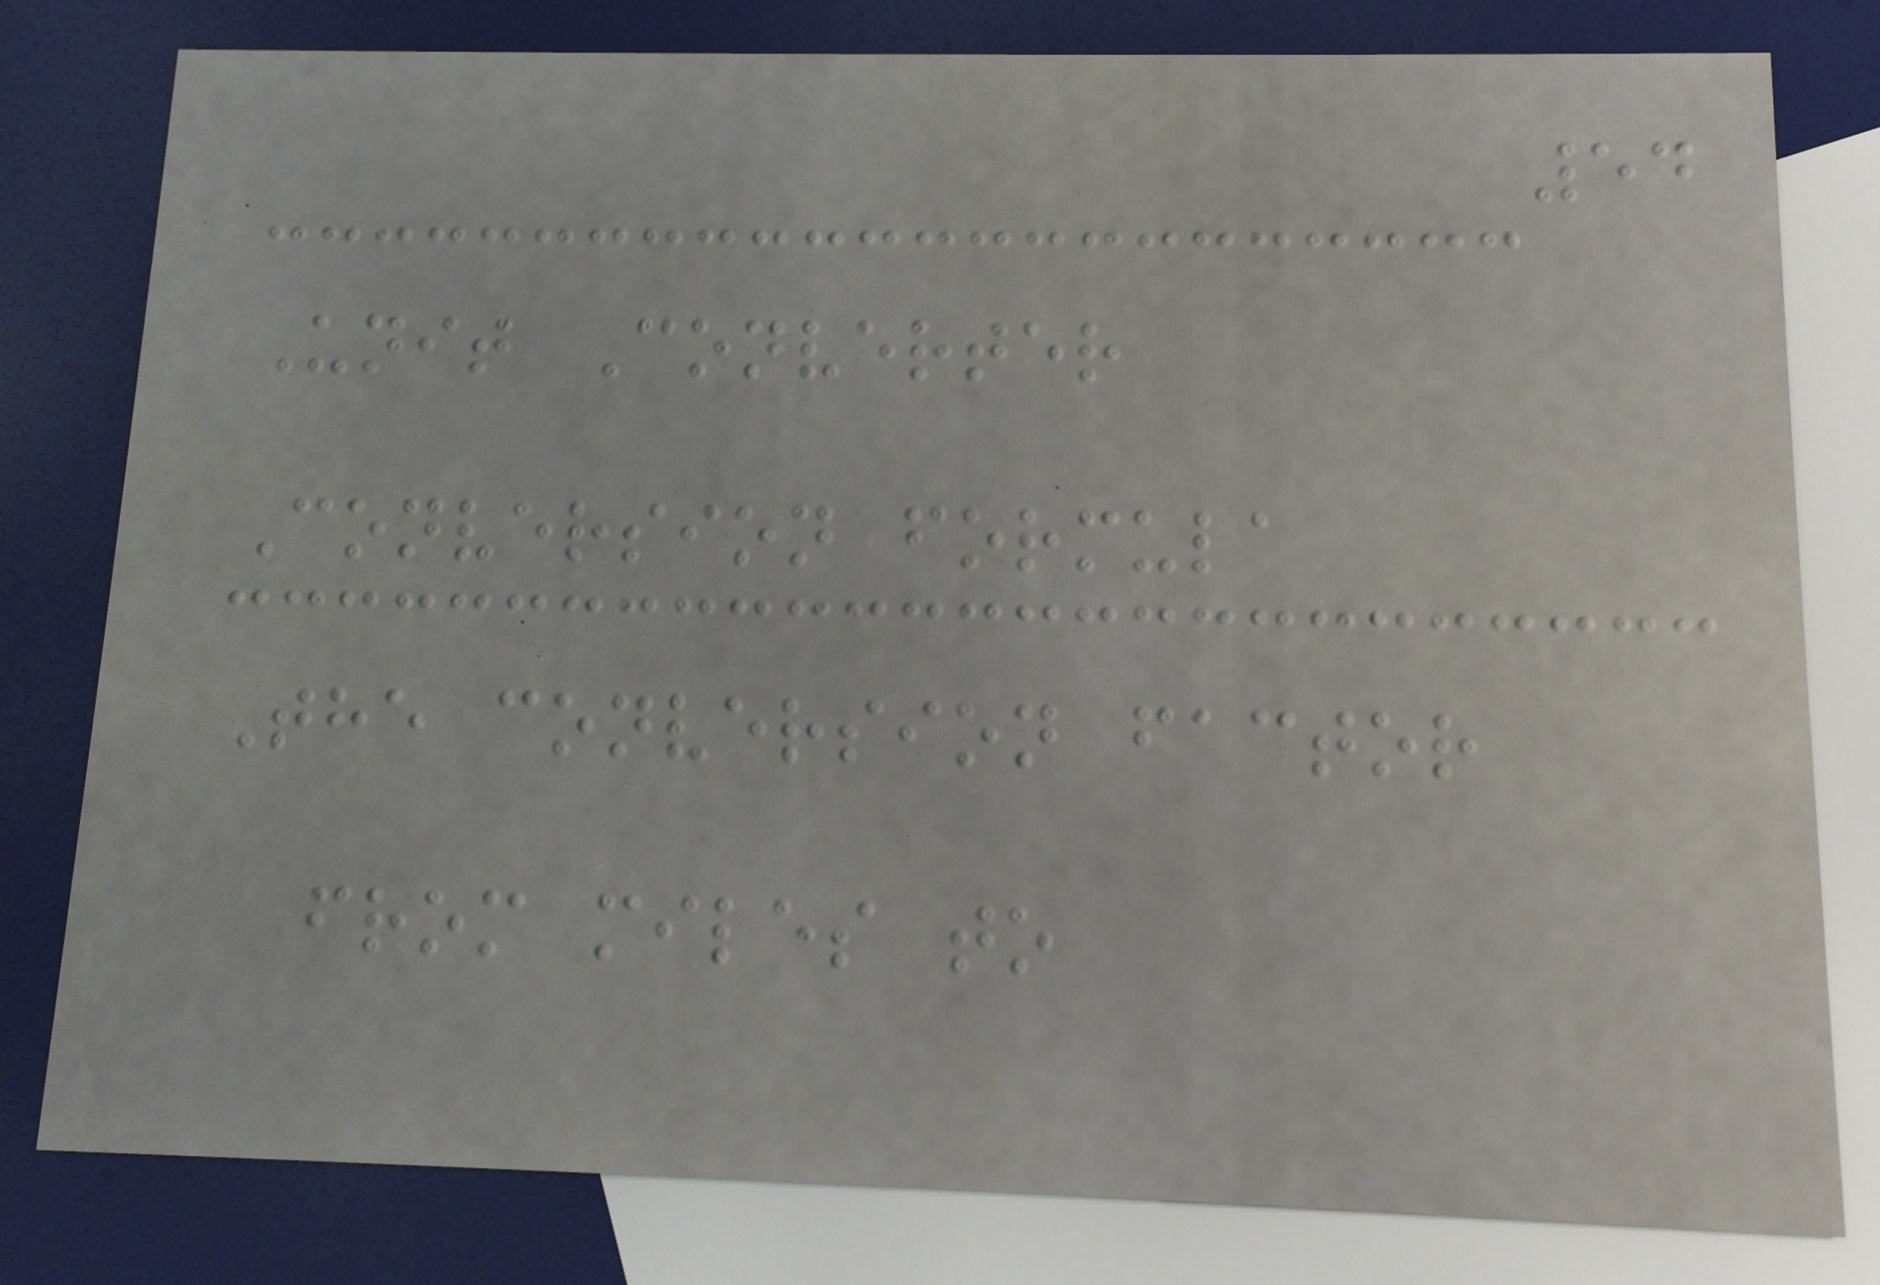54
Unit Converter
Conversion formula
The conversion factor
from miles to
